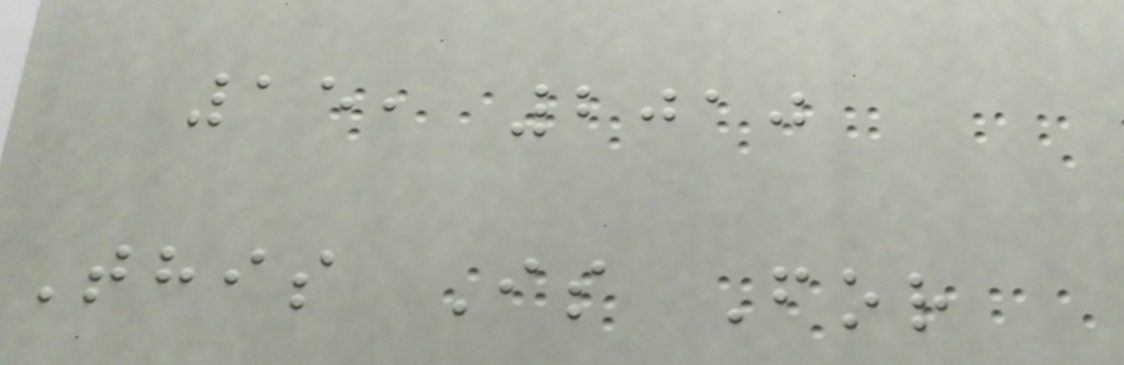15, 2010
This Is For
